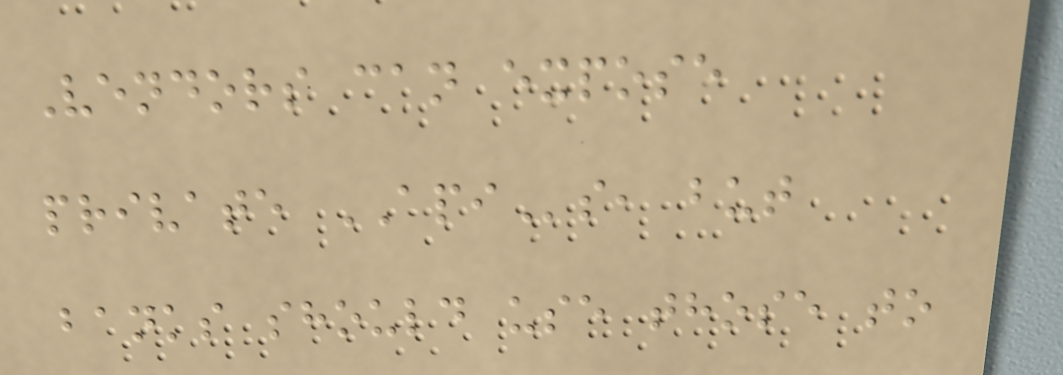Vendors can expose
private APIs, but
banks should use those to
